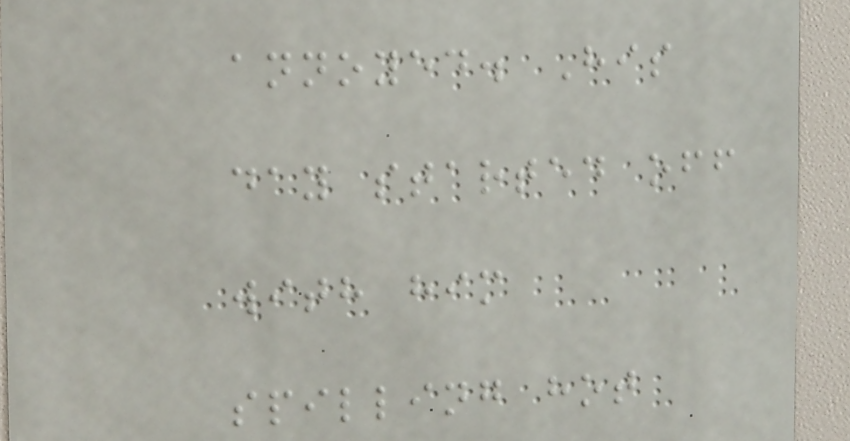annoyed. His
day started off
with him
spilling hot
